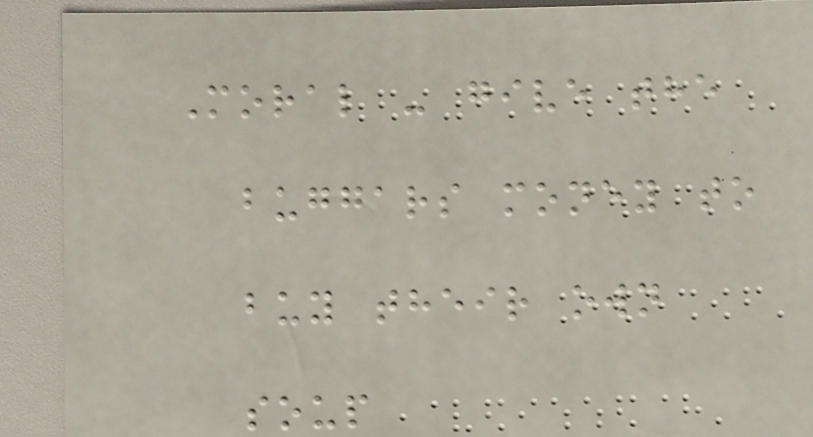Moral - give the
buggars money to
buy their own
soup
